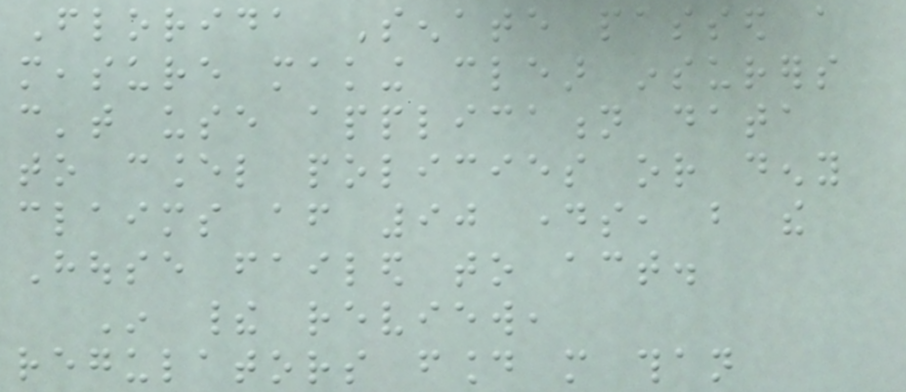Florida Senate passed a
measure making clear insurers
can't use application data
to cancel policies or deny
claims after 90 days, but the
House failed to act.
In their review,
regulators found more than
